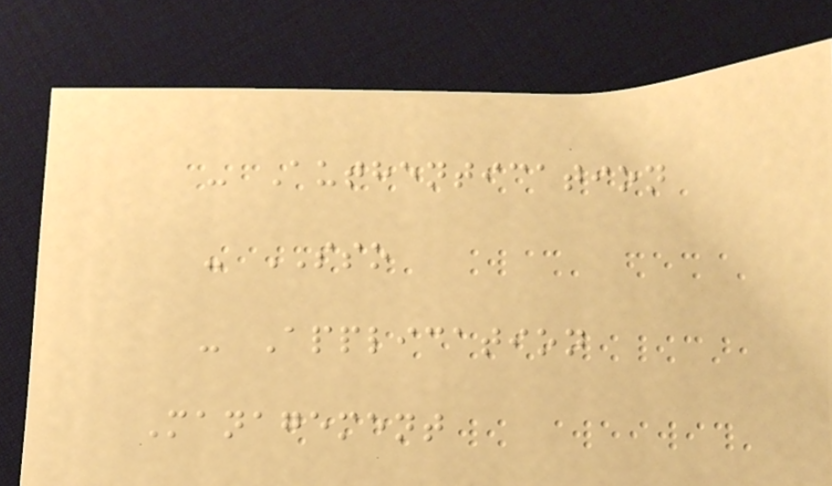- Authentication
- SSO
- Application
Management
